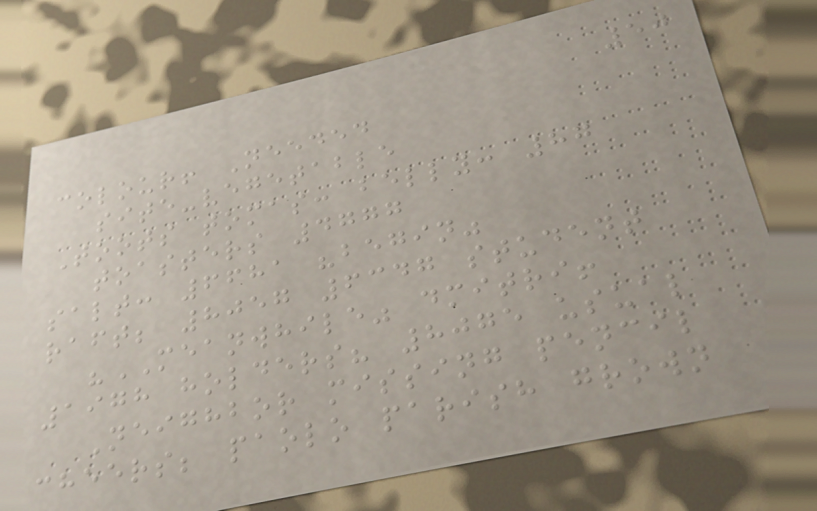50
colour! Needed
site-vegetable
Toots tomas: belly: 87
toasters 4777
salt: 6681 "begin"
raft; 8057 6347 student
"MEANWHILE" dmitri!
1978 holders? 8075 usual
Neighbor missing pencil
cheers; paolo parish grown
